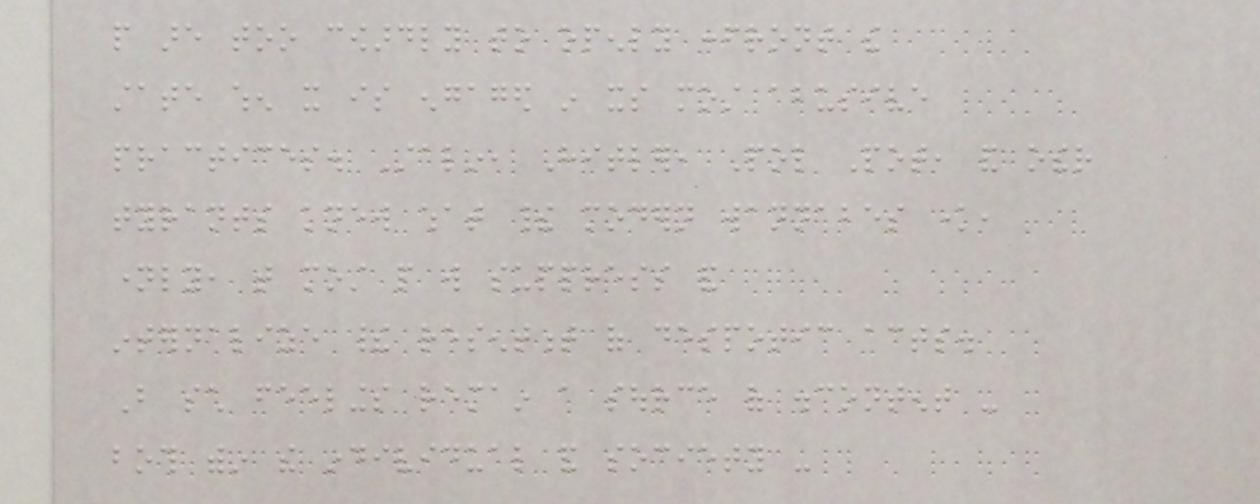people are too cowardly to openly confront the
state when it is engaged in its most abusive
practices. Stalin, Hitler, Pol Pot, and other
tyrants knew what their modern wannabes know,
namely, that most people will suppress and
internalize their resentment of despotic acts.
But such feelings remain a source of discontent -
both within the individual and society -
